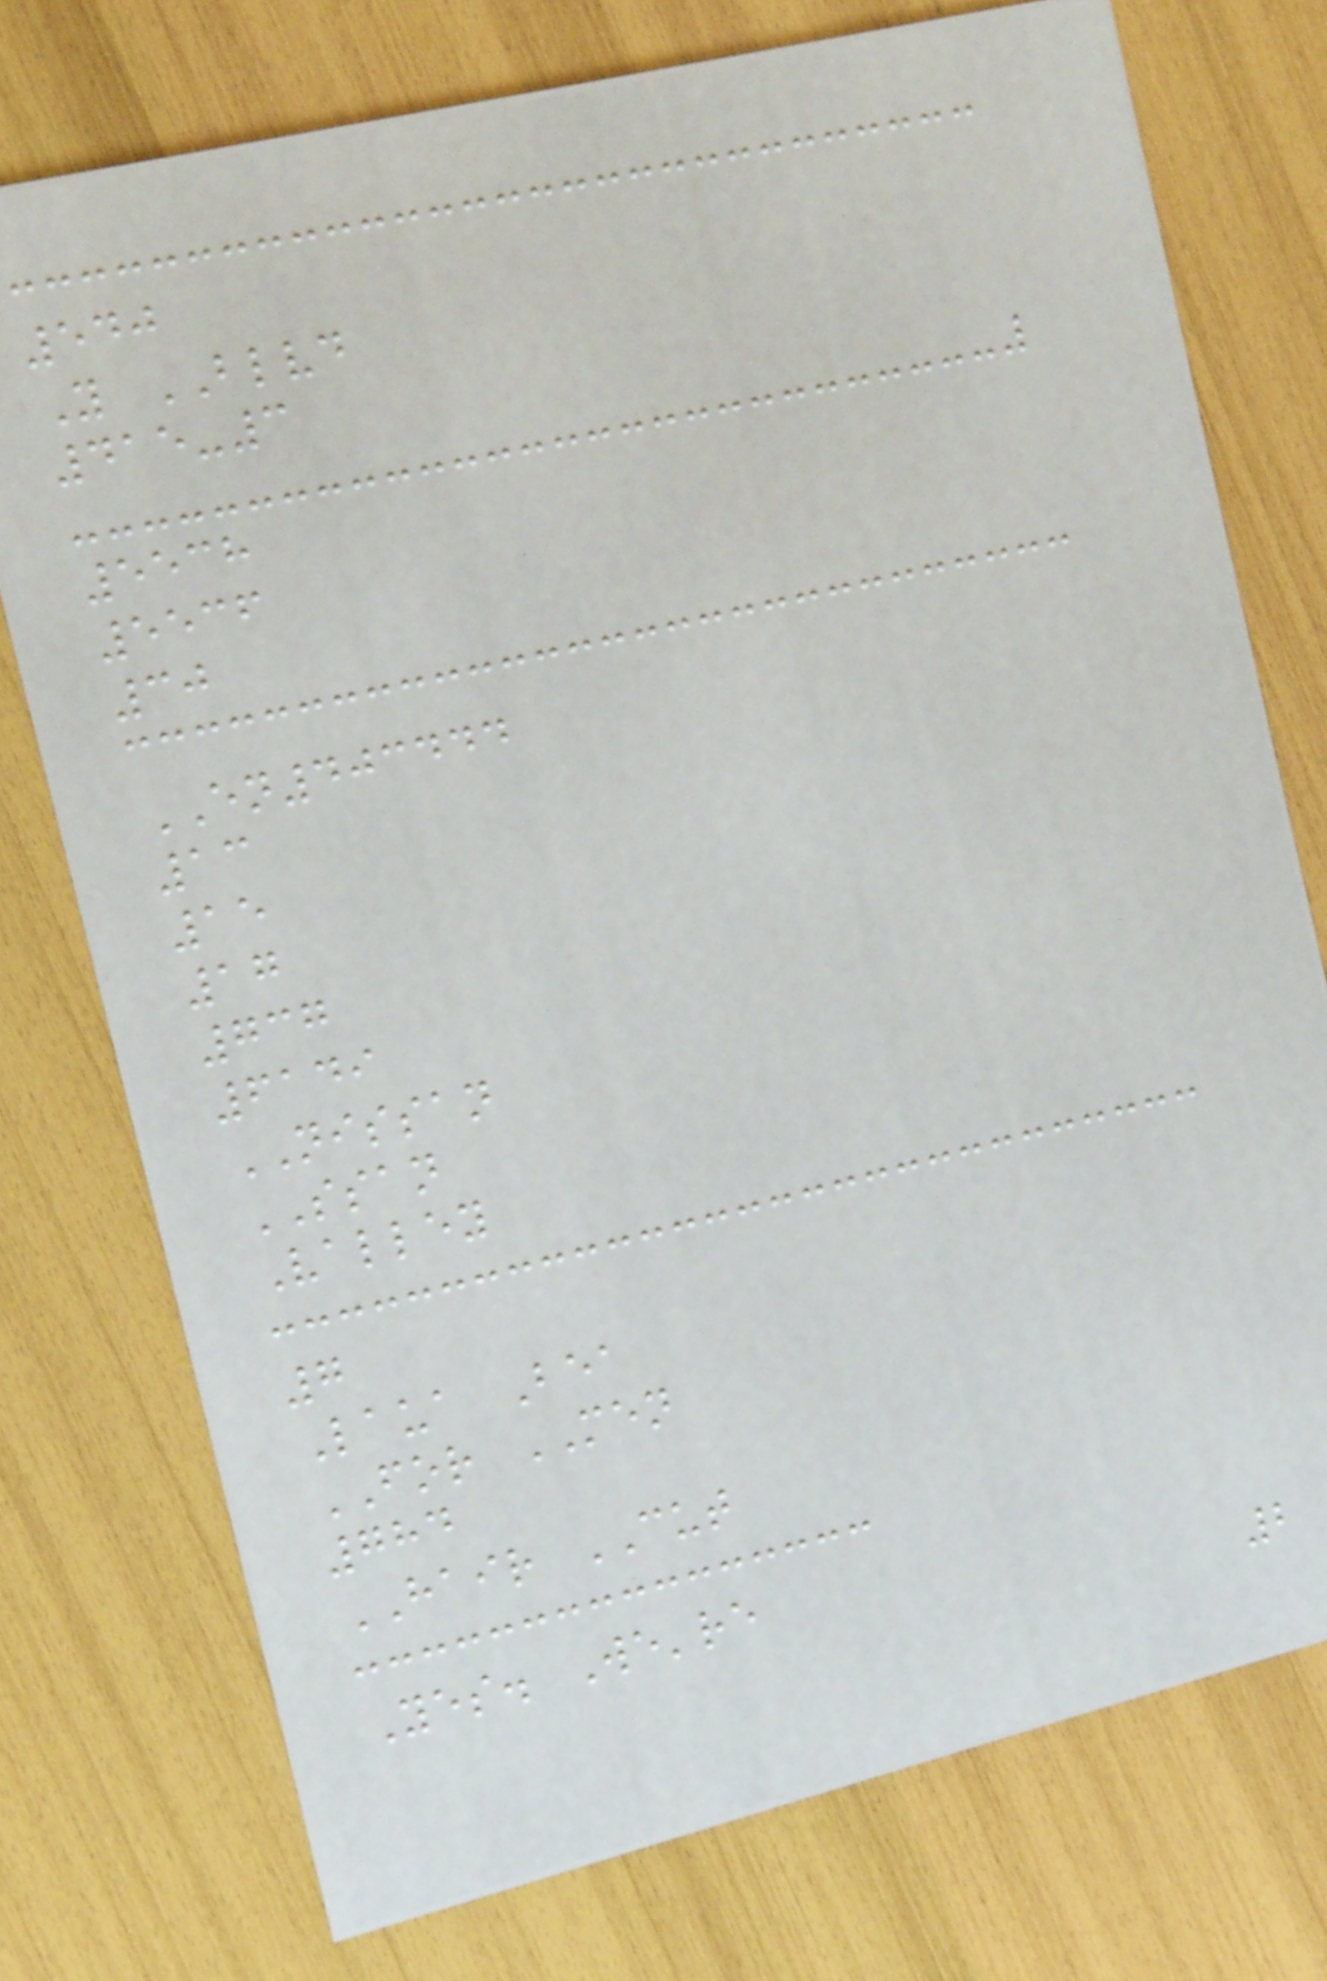540
Y BLVD
415-3
5538
5536
30
EN403444
13
15
17
737
6149
NISSAN
SSAN
Valley
7
Laua Bea
FOR MEN
784
HAIR CUT
Yes. We're
2
